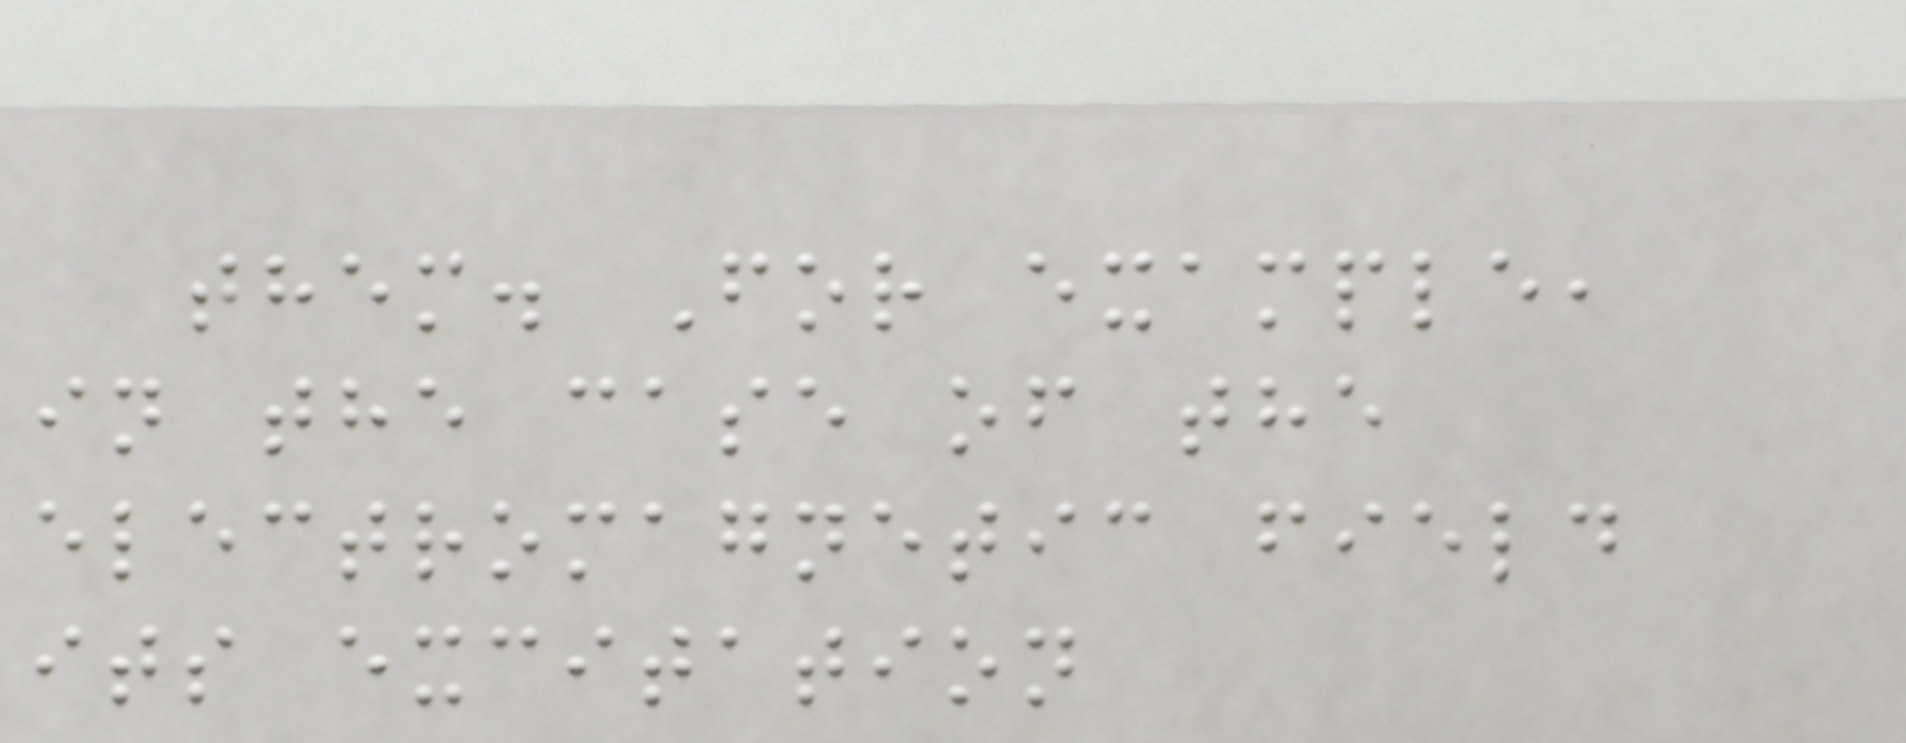them. For example,
in the case of the
electromagnetic field
its excitation
